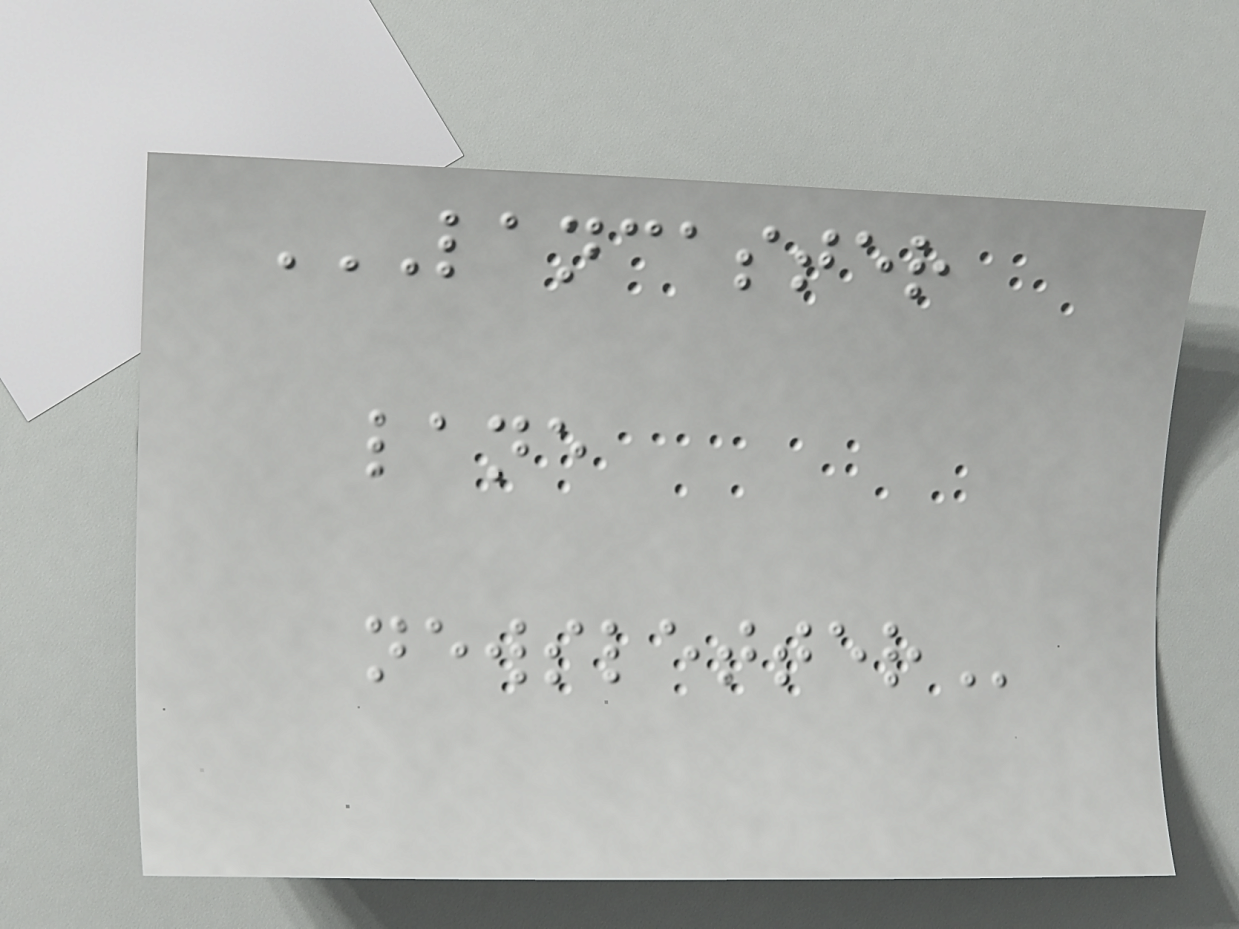LANCASTER
LANE
NEWSLETTER
